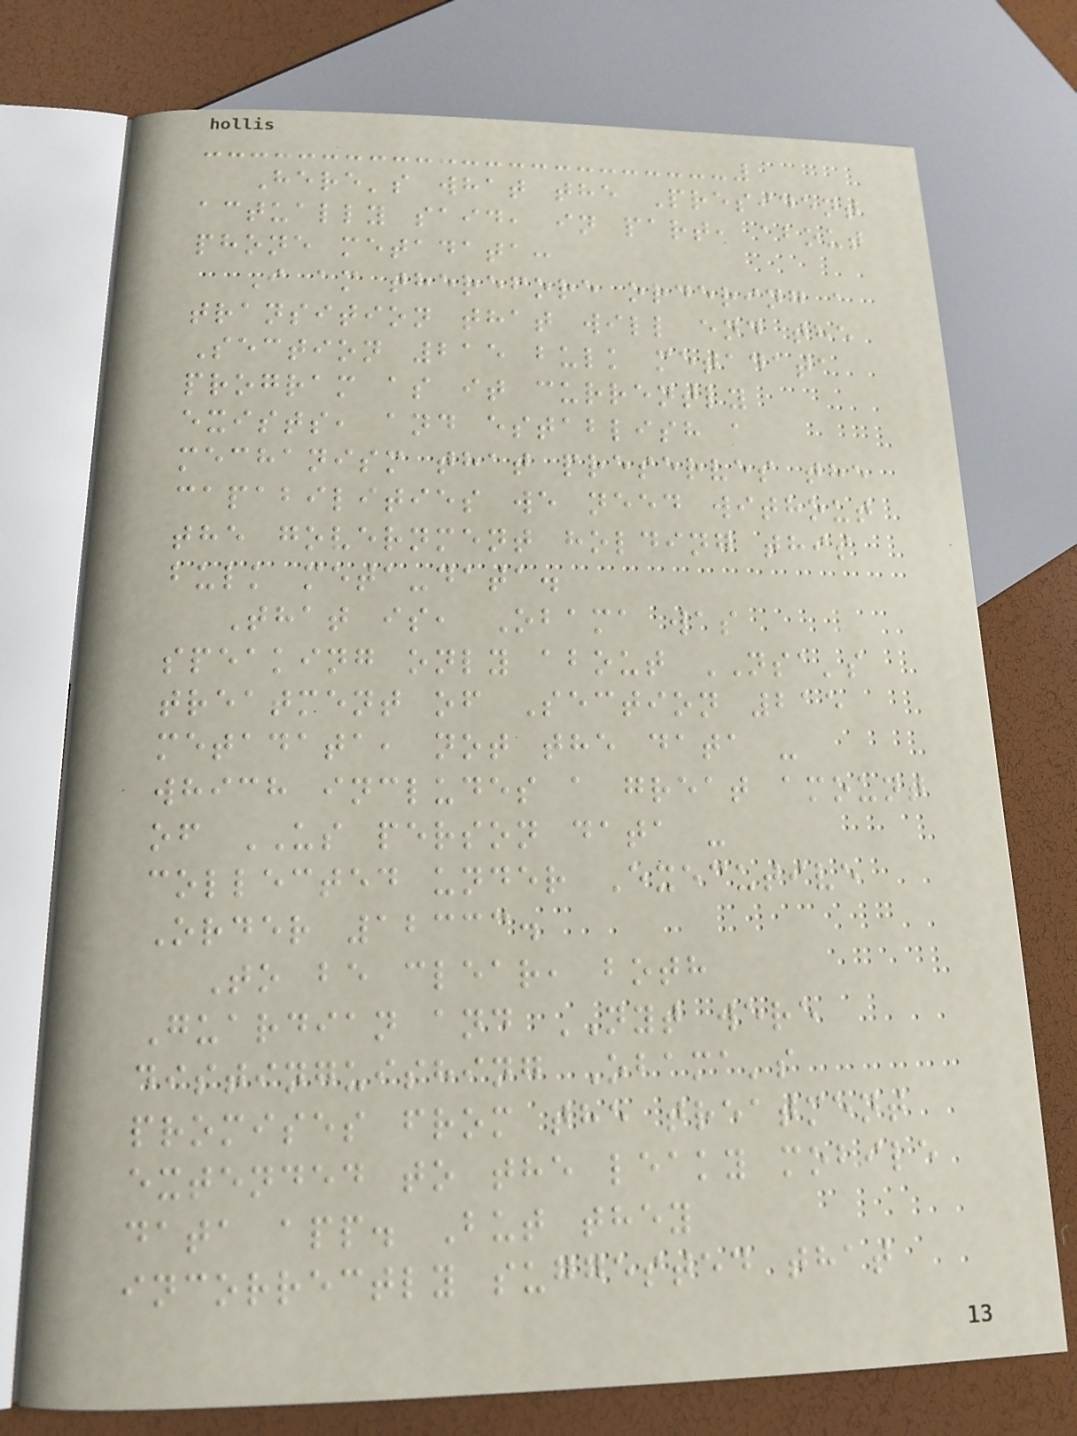Here's what the President
actually said, in part, about
phone metadata:
I am therefore ordering a
transition that will end the
Section 215 bulk metadata
program as it currently
exists, and establish a
mechanism that preserves the
capabilities we need without
the government holding this
bulk meta-data.
That is, Obama was
speaking only about NSA's
treatment of Section 215
metadata, not the data -
which includes a great amount
of US person data -
collected under Executive
Order 12333.
To be clear, both
Guardian and NYT were
distinguishing Obama's
promises from the treatment
extended to the leaky mobile
data app. But they
incorrectly suggested that
